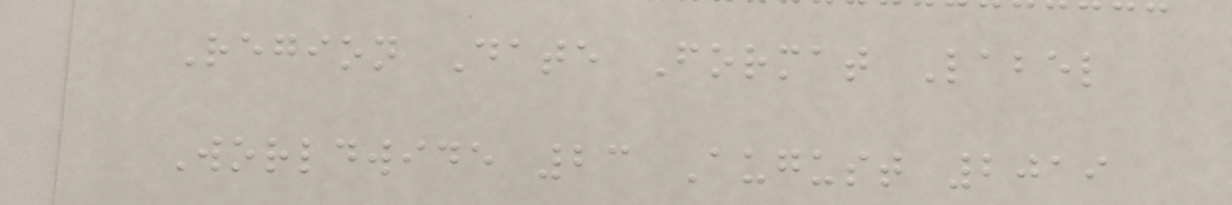Region Date Format Label
Worldwide 23 August 2019
